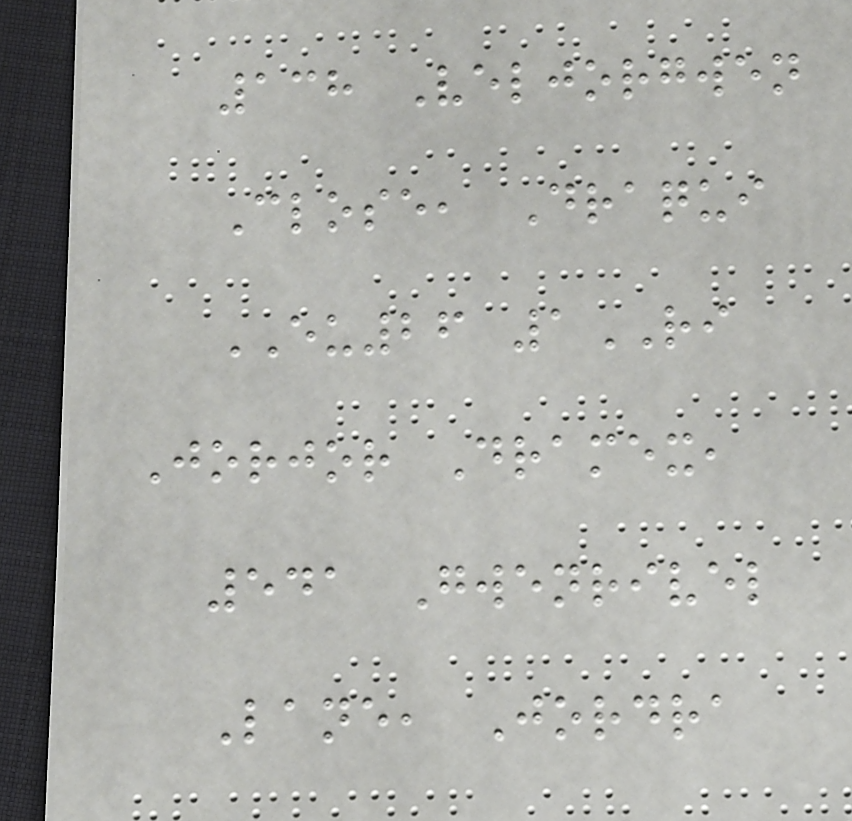138 Veljorgwen
Close, Draqui
EU26 1RI
Jorjor Dramex,
541 Gwenrivel
Lane, Jordra
